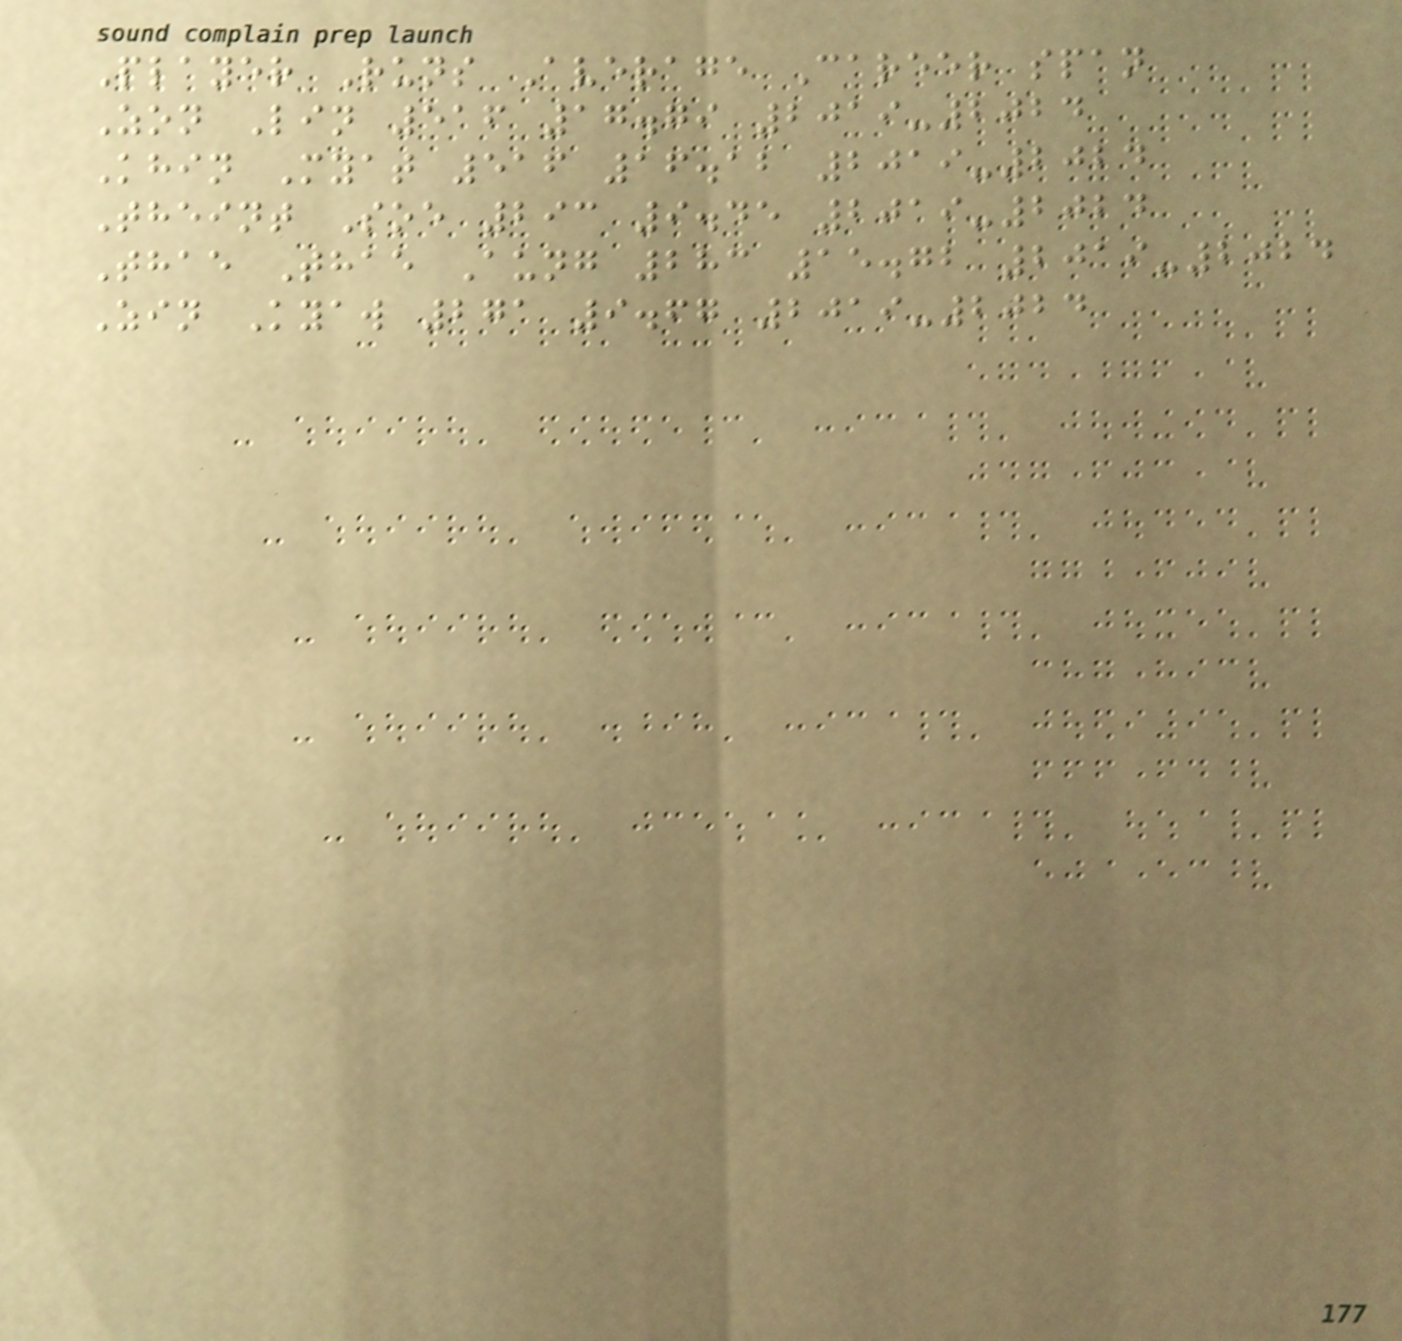Player Runs Average Career span
Zon Lin 516 17.79 2019-2024
Khin Myat 516 16.12 2019-2024
Theint Soe 293 9.45 2019-2024
Thae Thae Aung 283 15.72 2019-2024
Zin Kyaw 271 9.67 2019-2024
